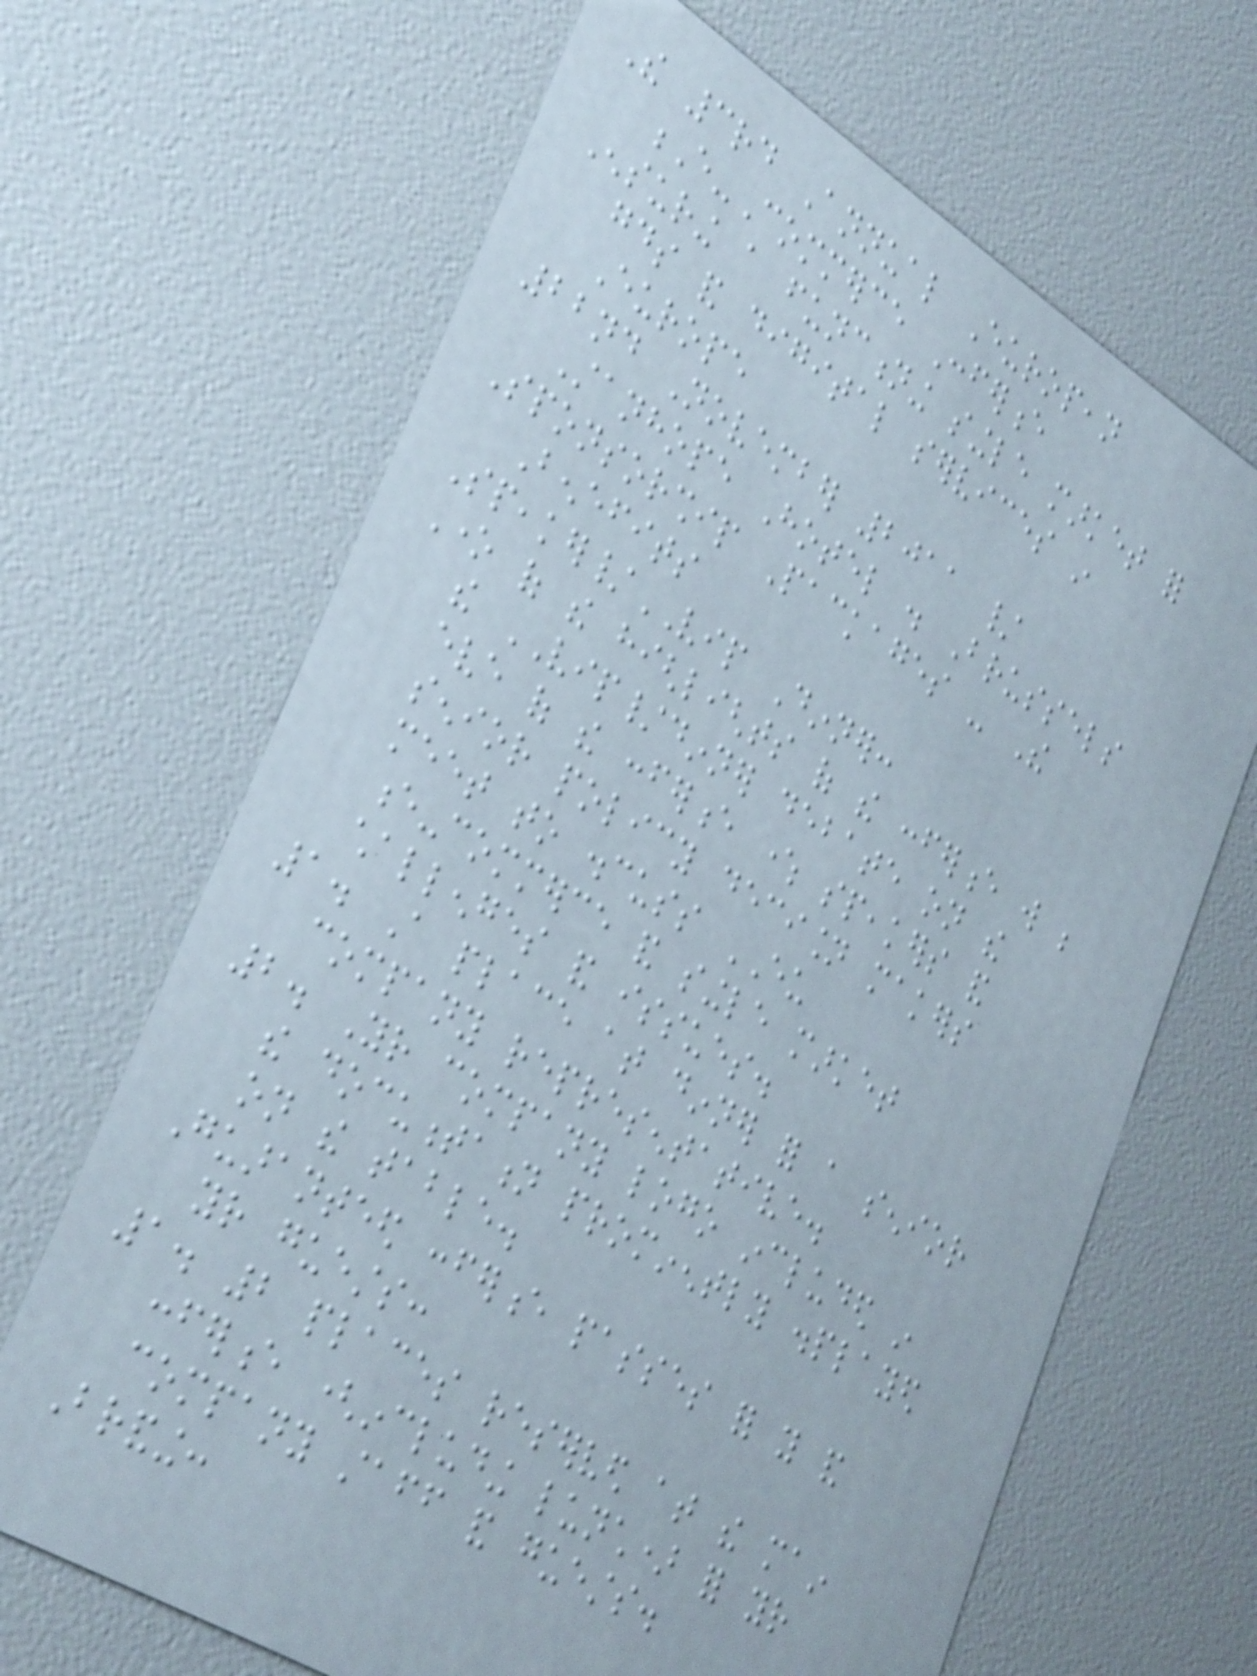The 3rd Annual European
E-Commerce Conference
Ensuring a functioning single market for
goods and digital services in
Europe
22nd November 2011 /
Stanhope Hotel . Brussels
Sponsorship Packages - The
Benefits
Speaker/VIP Dinner:
One of the highlights of the conference will be
the VIP/dinner debate on the
eve of the conference where speakers and
senior policy decision makers
meet to discuss EU
e-commerce and single market
challenges and issues.
1. A place at dinner for a senior
company representative.
2. Your company logo included in
the documentation prominently displayed
on the table.
Guaranteed conference passes for you and
your guests:
1. 2 places reserved at the main
conference (including lunch) for your
company staff and guests.
Branding:
